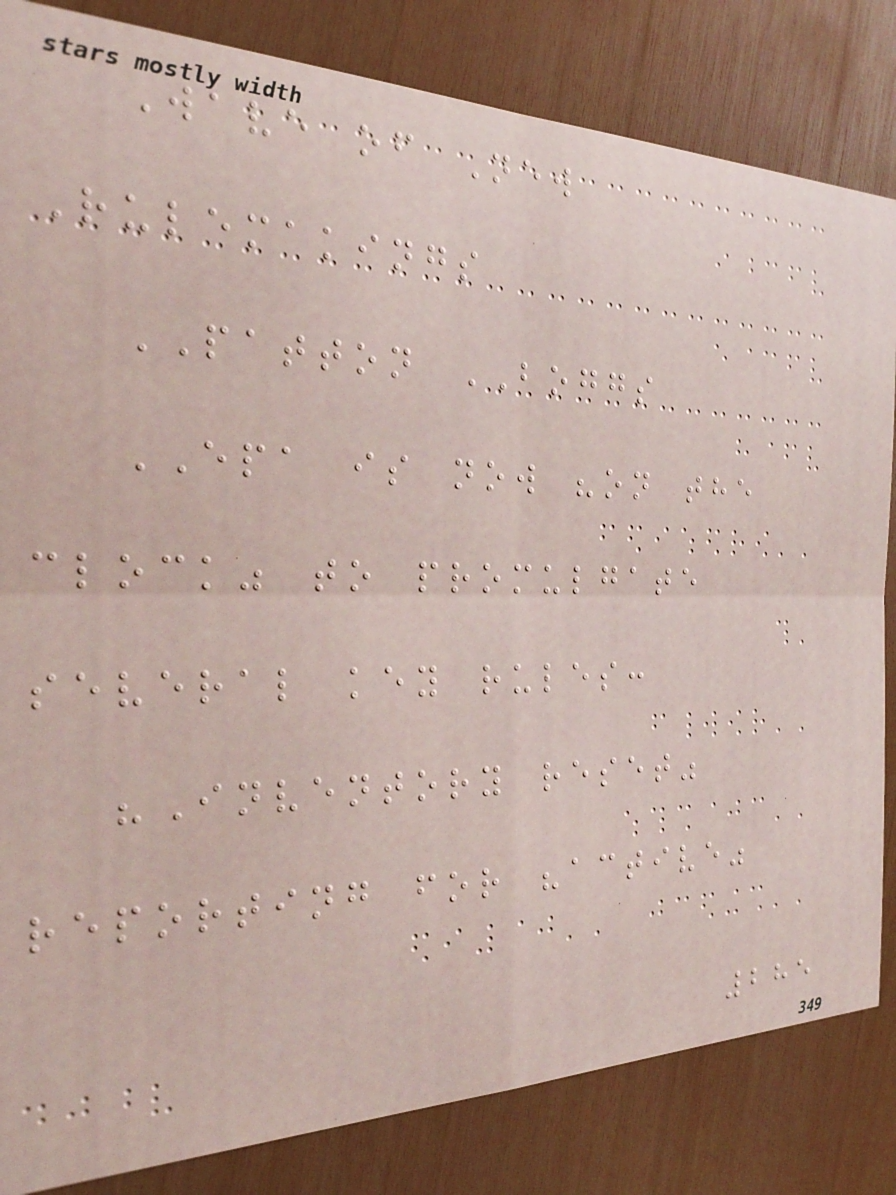Wave of New
Rulemakings
PATTON BOGGS
EPA is now "on the
clock" to promulgate
several key rules:
"Inventory reset"
reporting for "active"
285
